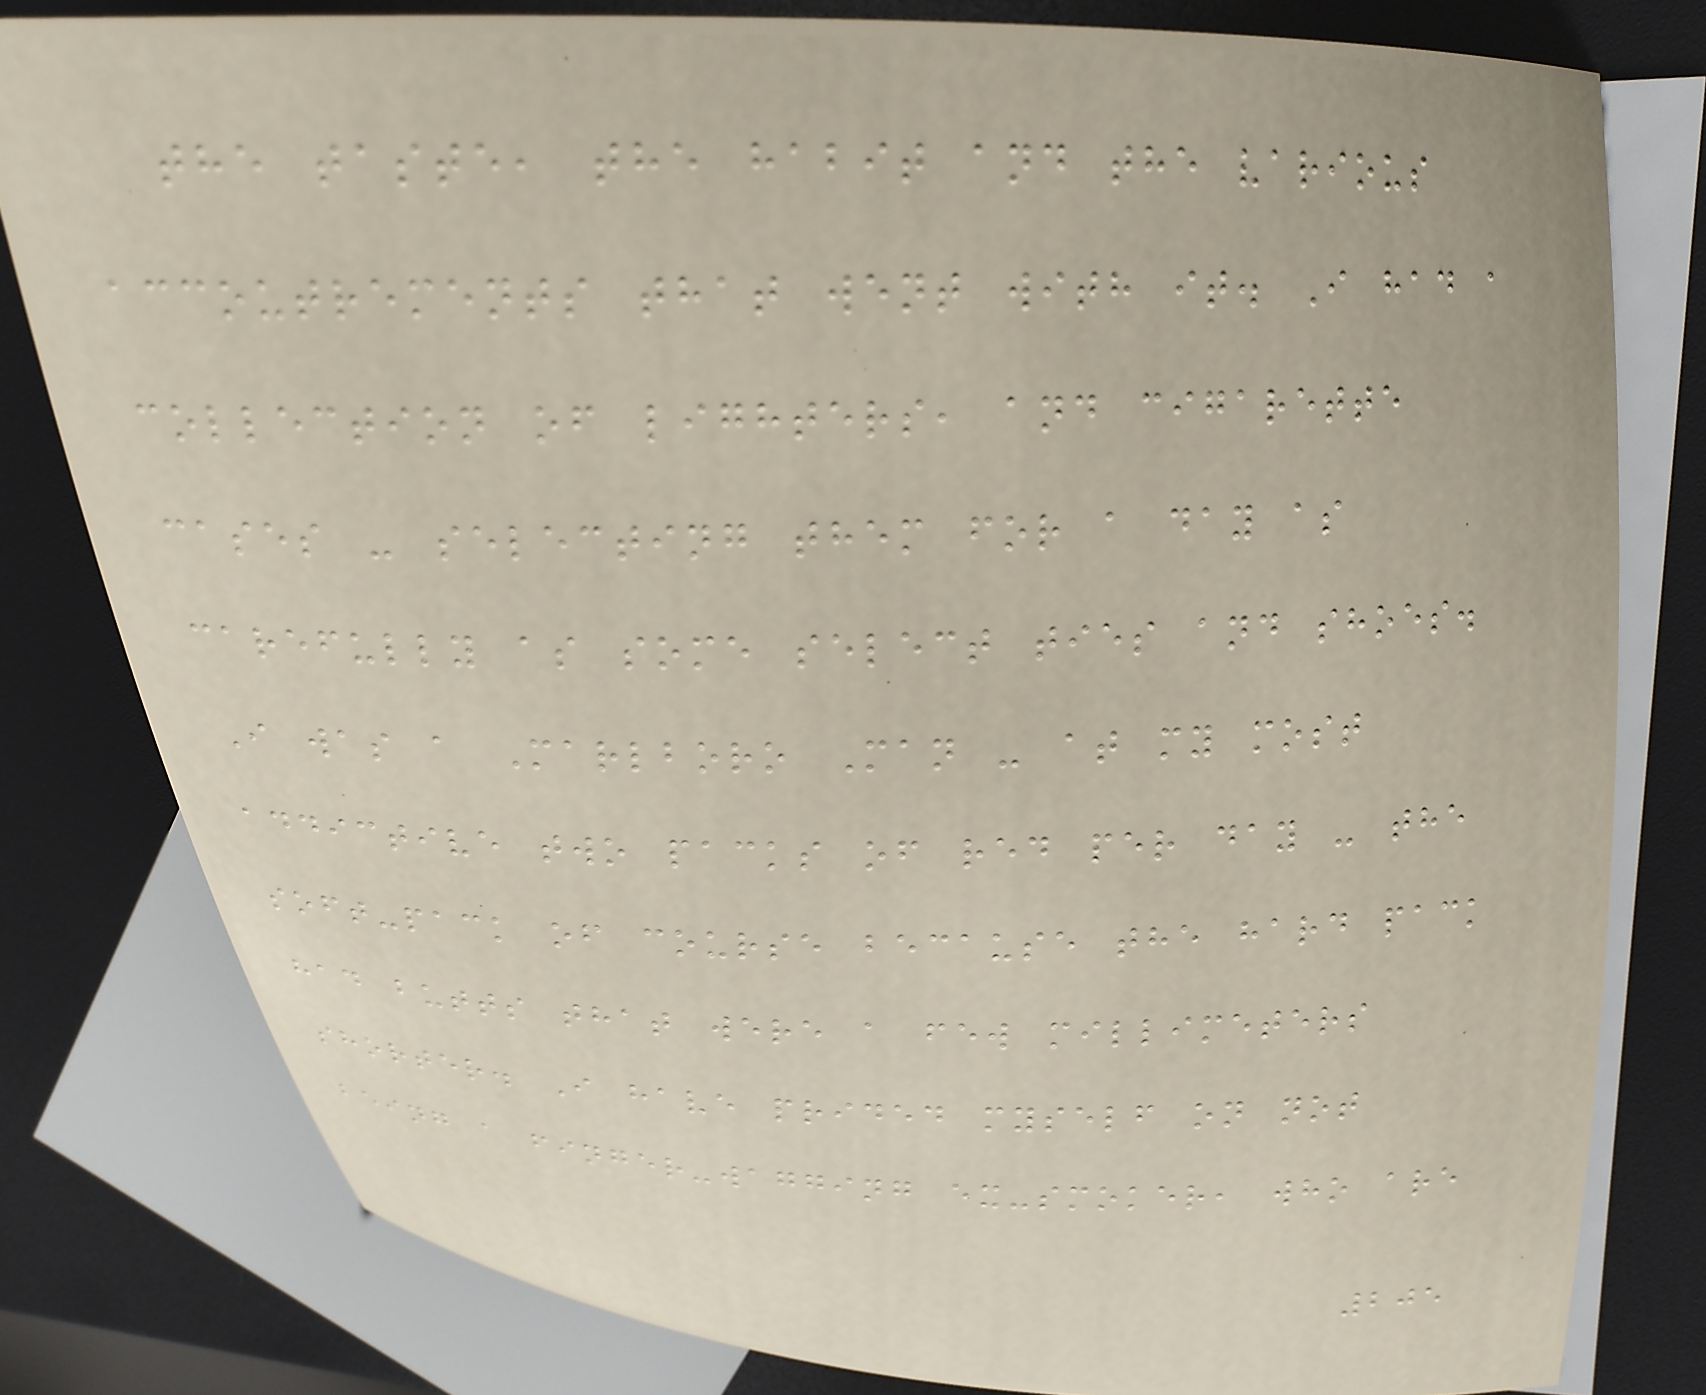the taste, the habit and the various
accoutrements that went with it. I had a
collection of lighters, and cigarette
cases - selecting them for a day as
carefully as some select ties and shoes.
I was a Marlboro Man - at my most
addictive two packs of red per day - the
soft-pack of course because the hard pack
had butts that were a few millimeters
shorter. I have prided myself on not
being a finger-wagging ex-smoker, who are
205
